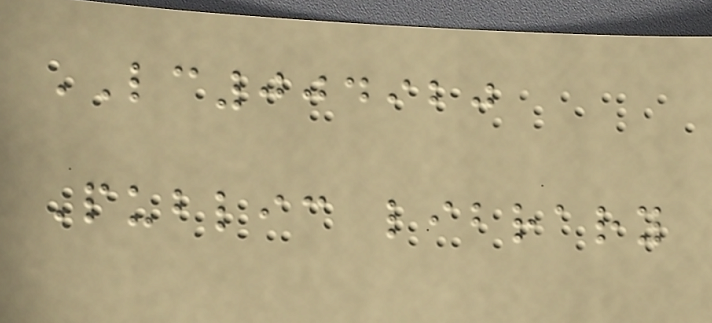LC004920
Public library
